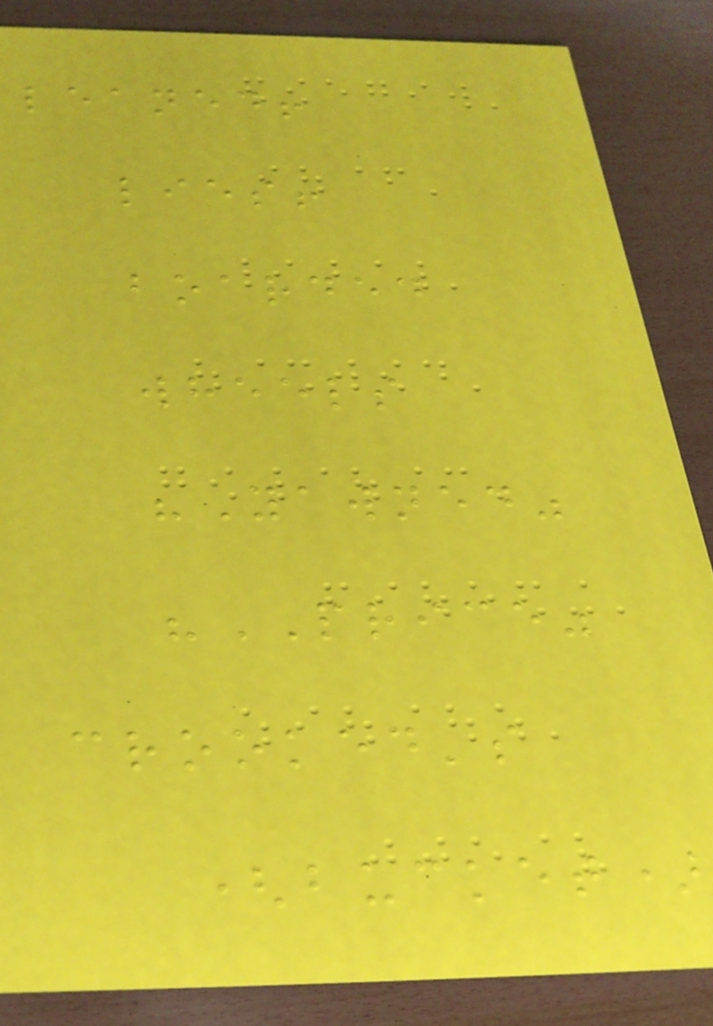leaned!
lies!
boarded
wheels
"Yawned"
"PRICE"
crooked's
(bucket)
